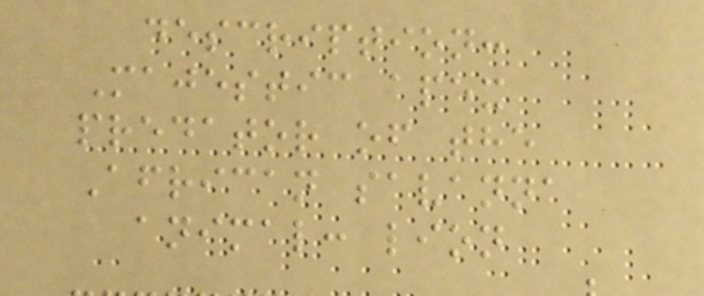description:
Majestic apex
predator of the
African savanna
animal: lion
